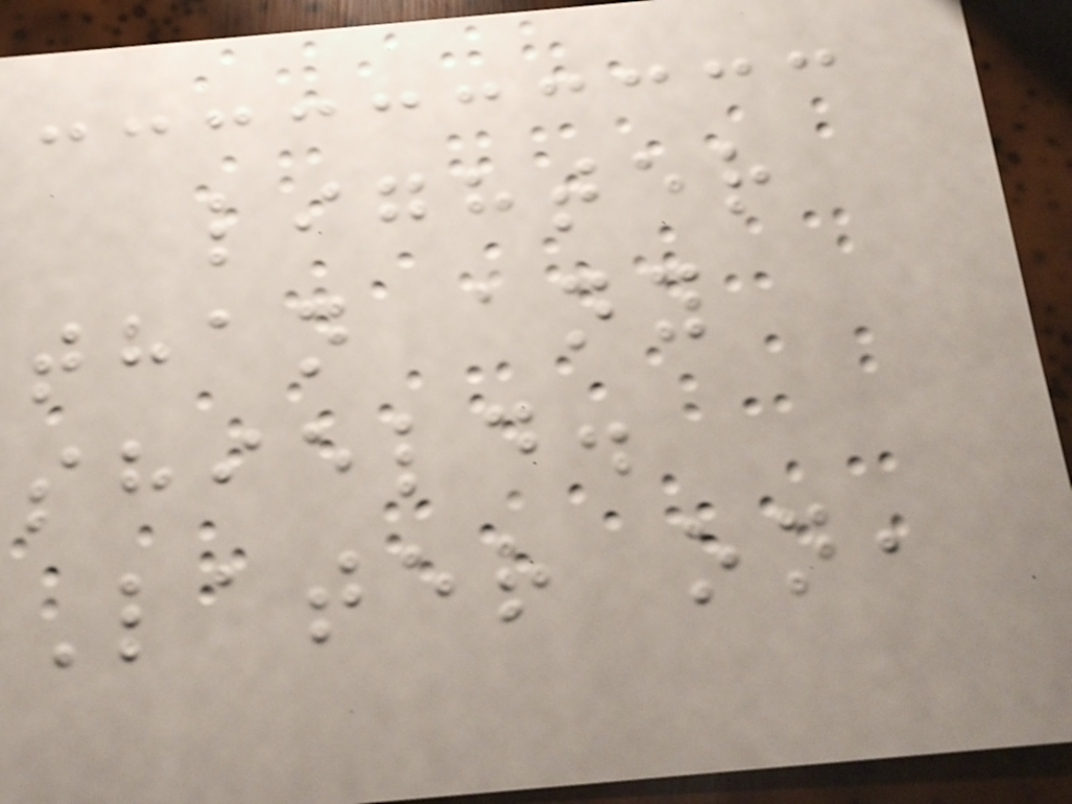lighter
than any
shield.
Later on,
